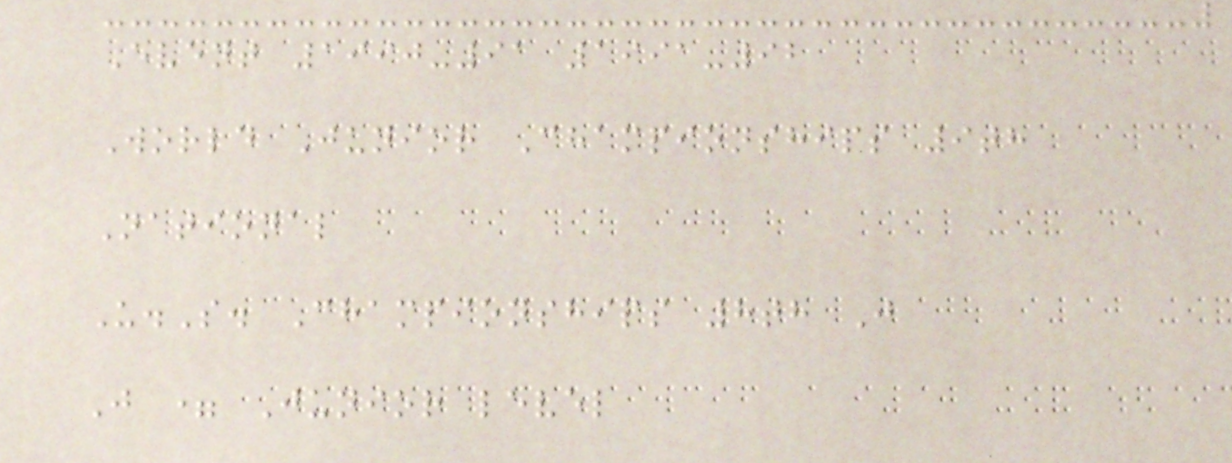Event 1990-91 1991-92
World Junior Championships 9th
National
U.S. Championships 8th J
J = Junior level
